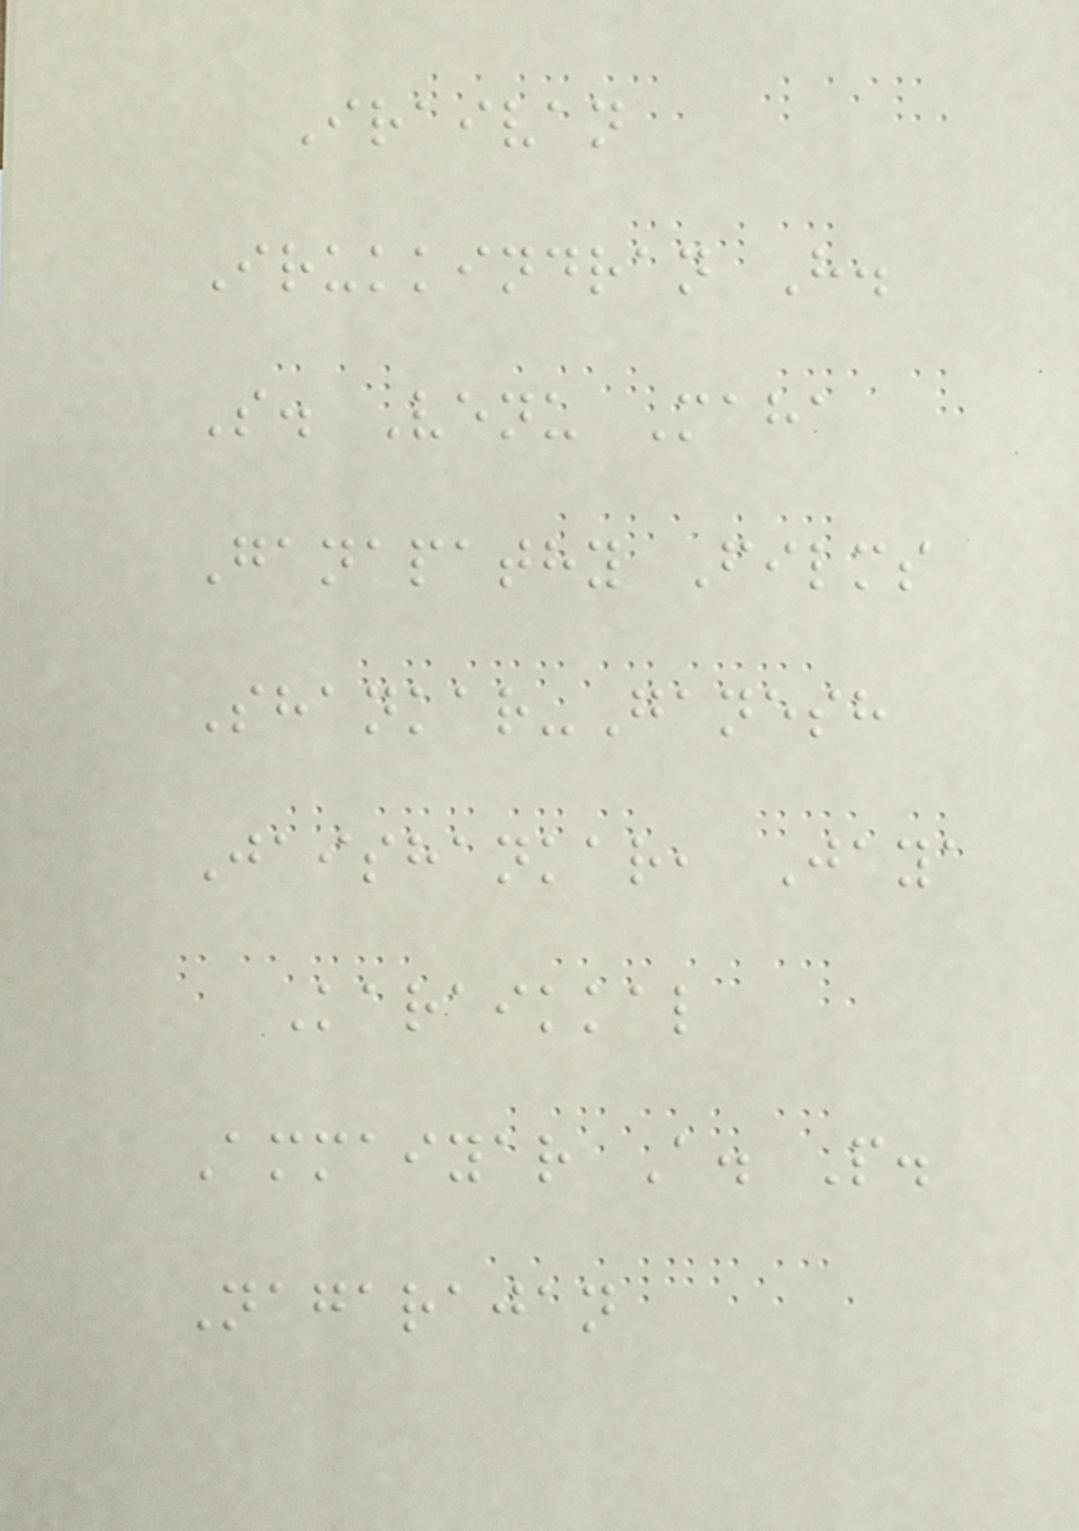Iraivan
Irukkindran H.
S. Venu Maha
Ganapathy Films
Shankar-Ganesh
Jaishankar, Jaya
Karaikkal
Ammaiyar A. P.
Nagarajan
